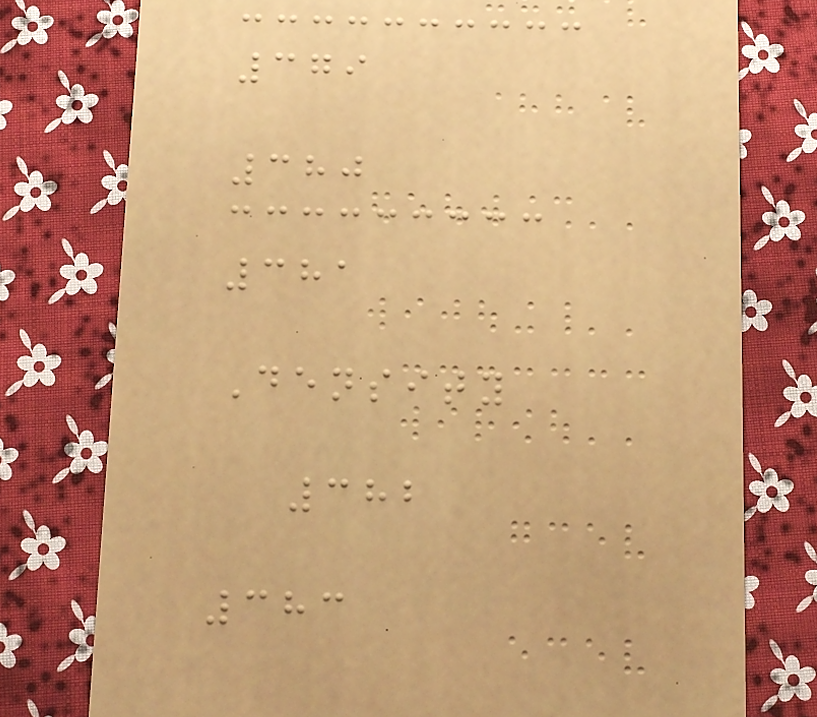379
380
381
Density
382
383
